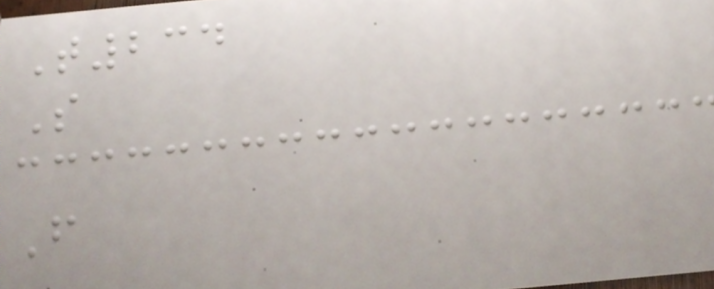T234
S
F
